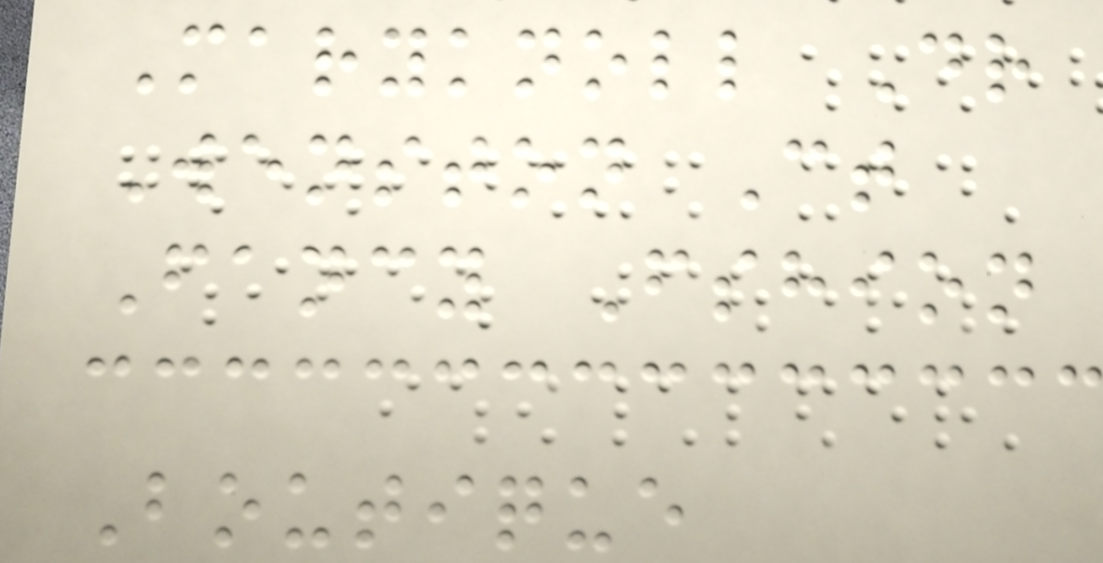Maryknoll Dr
Wenston Ct
Fancy Fshion
Boutique
